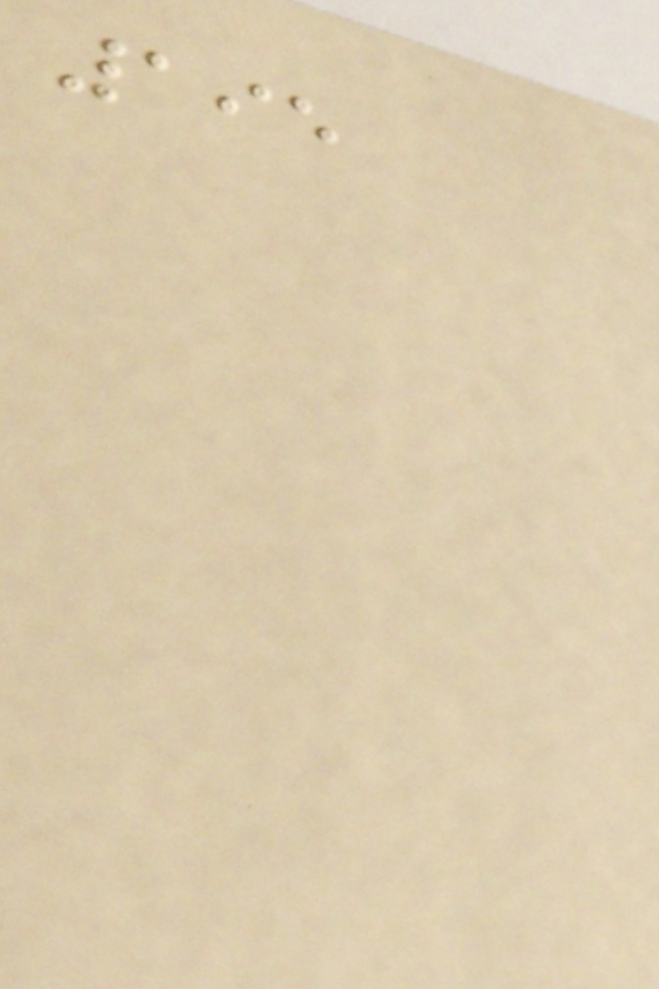195
